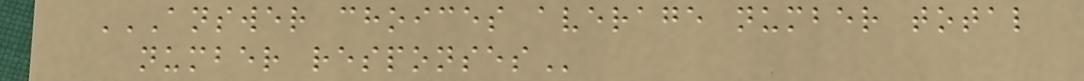ANSWER CHOICES AVERAGE NUMBER TOTAL
NUMBER RESPONSES
